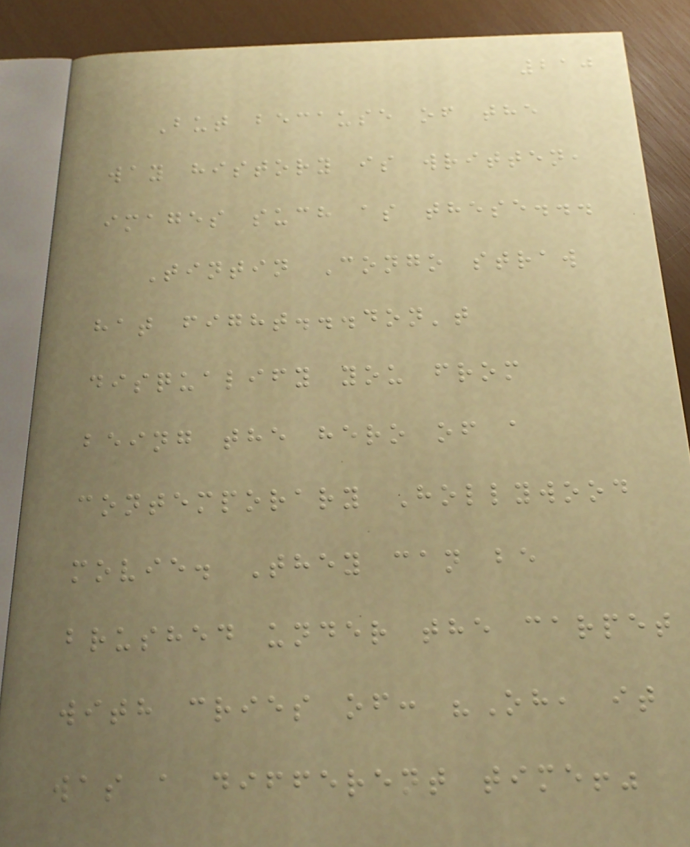210
But because of the
way history is written,
images such as these...
Tintin Congo straw
hat fight...don't
disqualify you from
being the hero of a
contemporary Hollywood
movie. They can be
brushed under the carpet
with cries of: "Oh, it
was a different time!"
